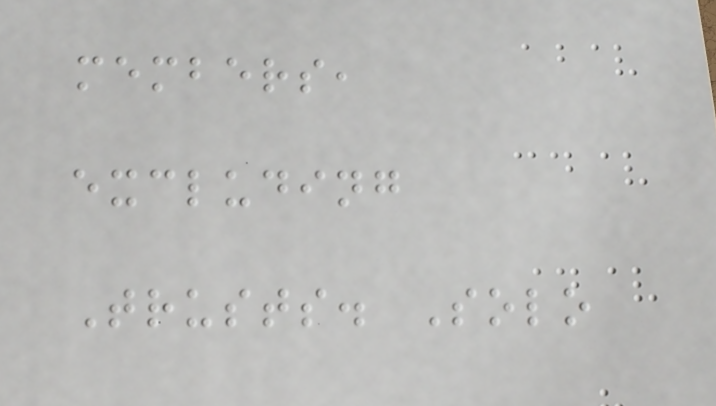members,
excluding
Trusts. Solo
